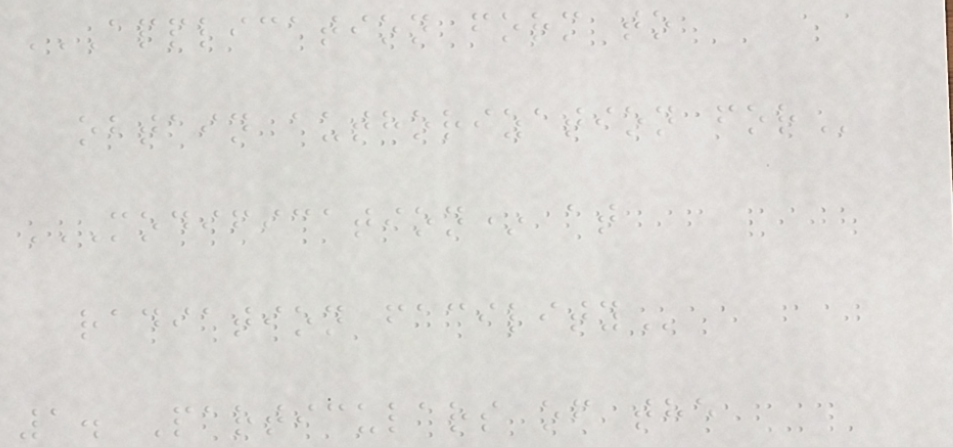APPLICATION FORM TO
OBTAIN AUTHORIZATION FOR
MODIFICATION* AT
RADIATION FACILITY
1. Particulars of the
